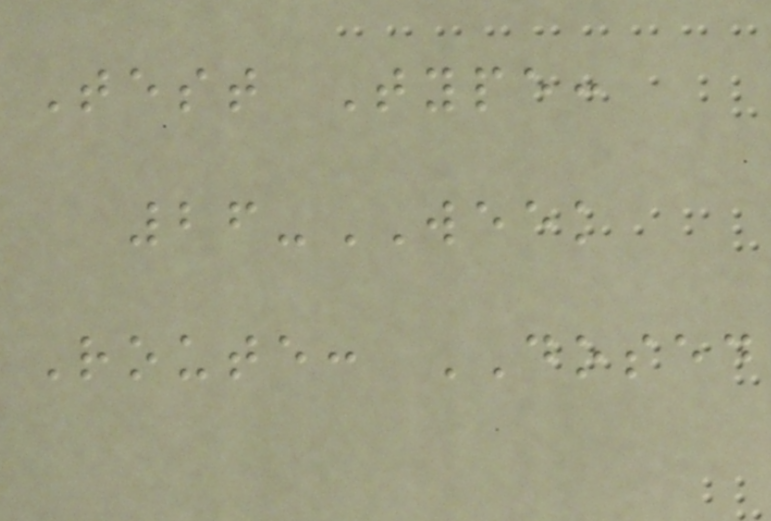Test Type:
26-WEEK
Route: DOSED
